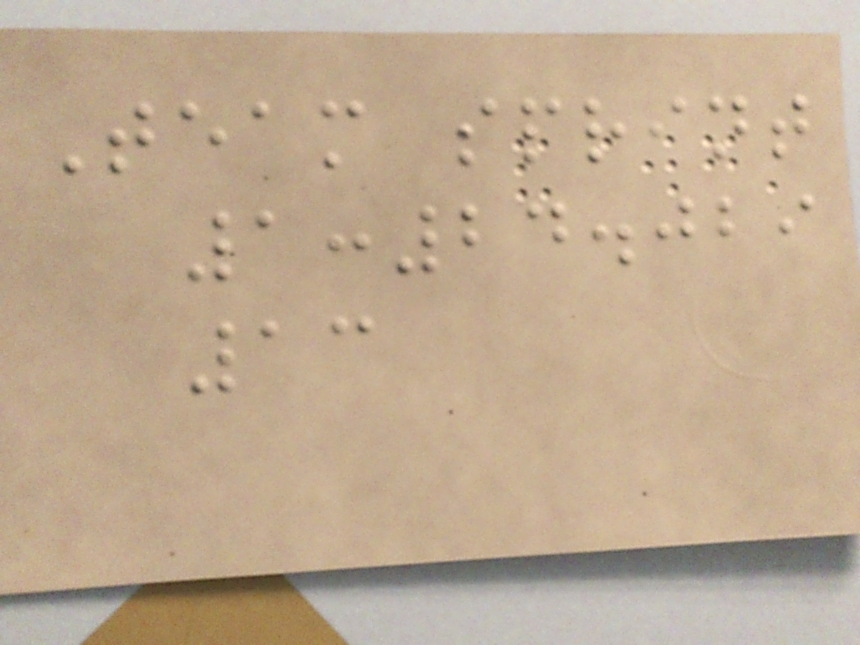Team sprint
1:24.029
13
